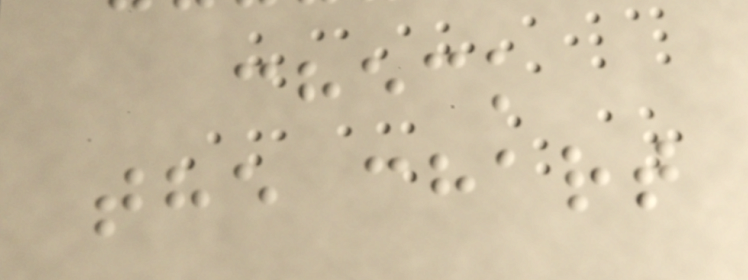check
the chart
